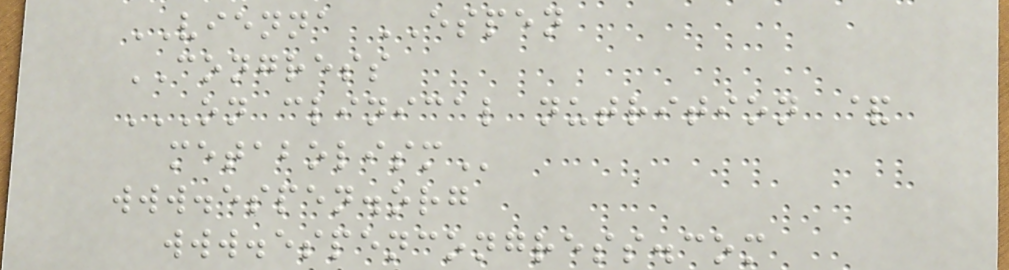VIENNA ESPEN
CONGRESS
ON CLINICAL NUTRITION &
METABOLISM
www.espen.org
www.espencongress.com
